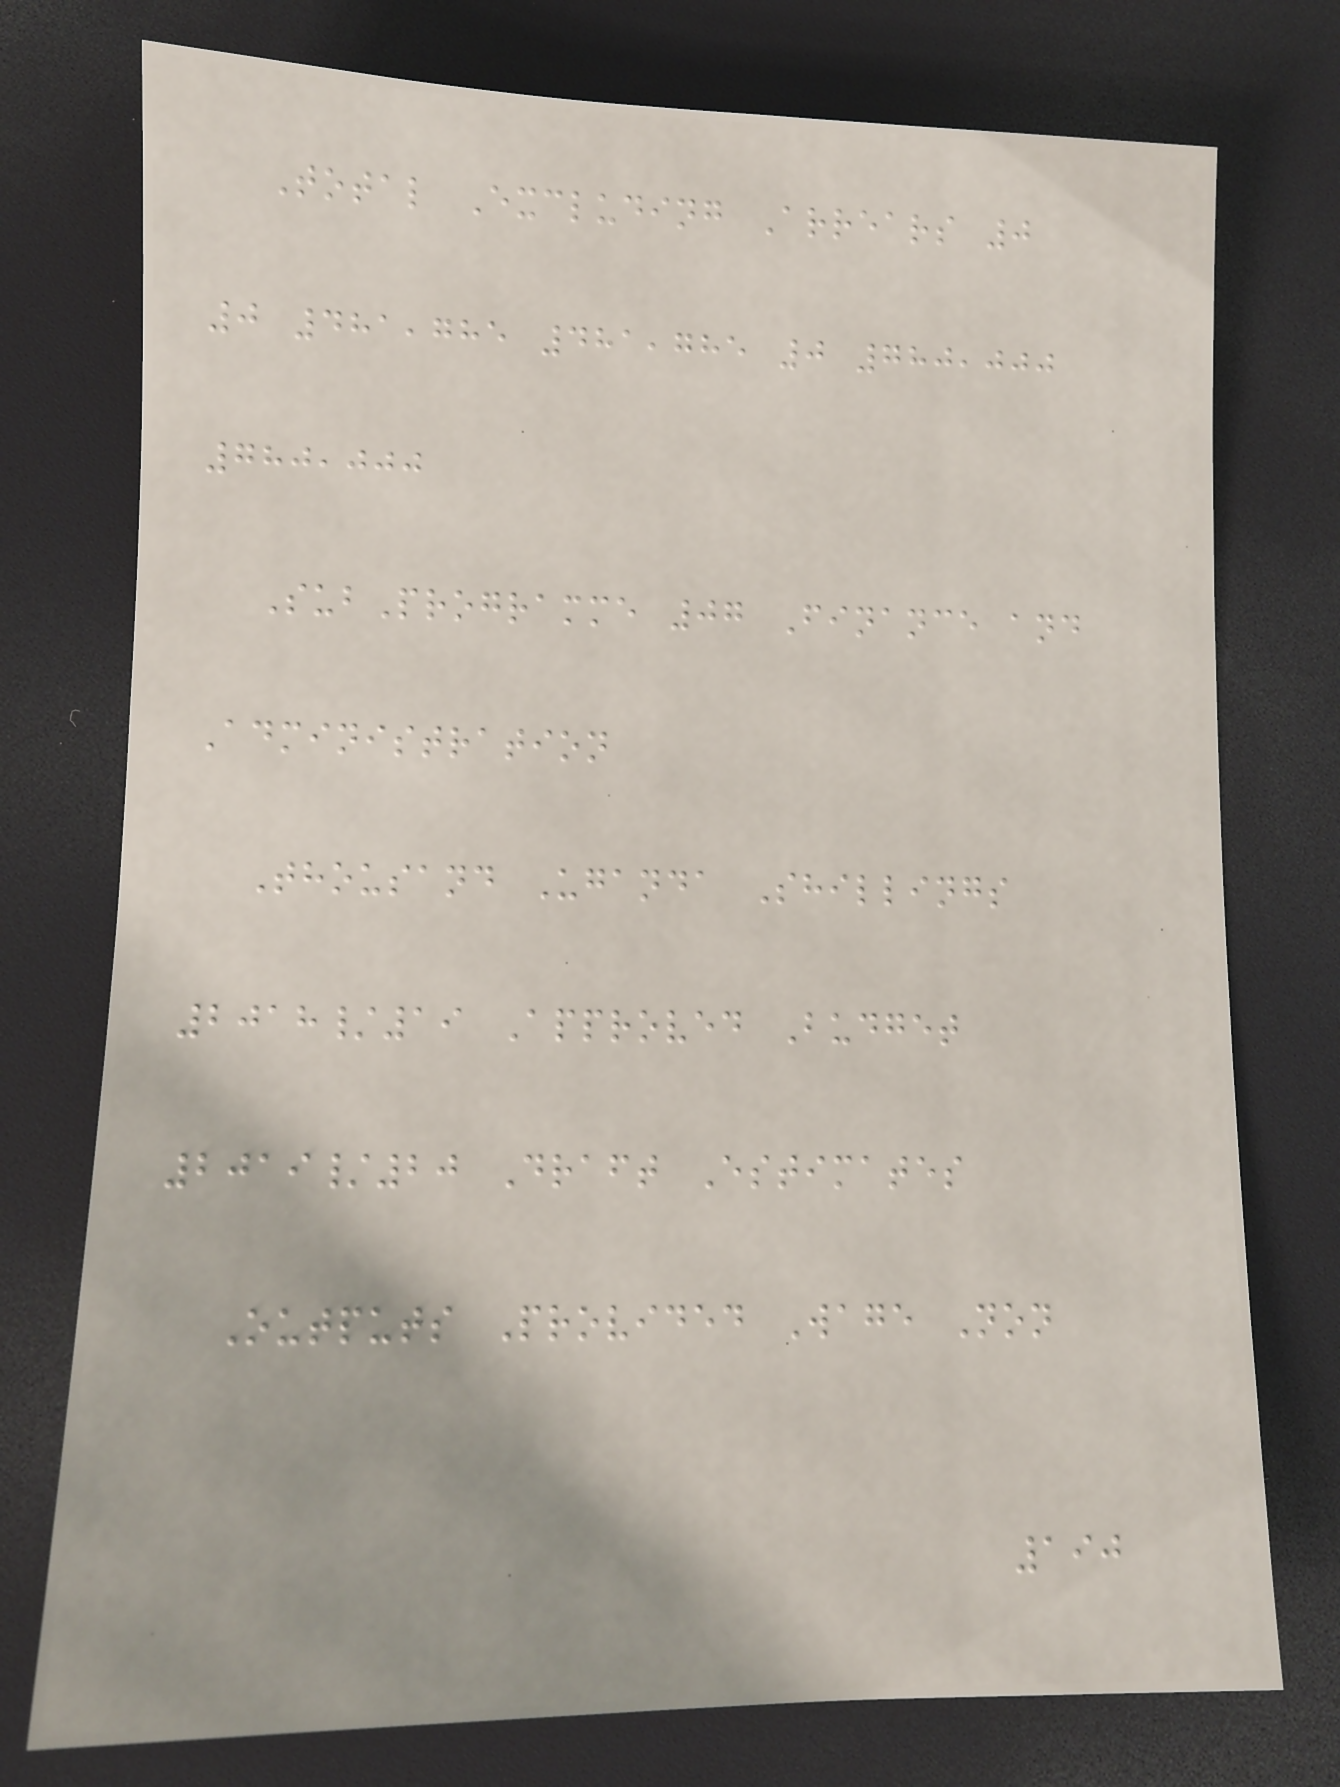Total Excluding Arrears 0
0 481,785 481,785 0 780,000
780,000
SubProgramme 07 Finance and
Administration
Thousand Uganda Shillings
2018/19 Approved Budget
2019/20 Draft Estimates
Outputs Provided Wage Non
190
